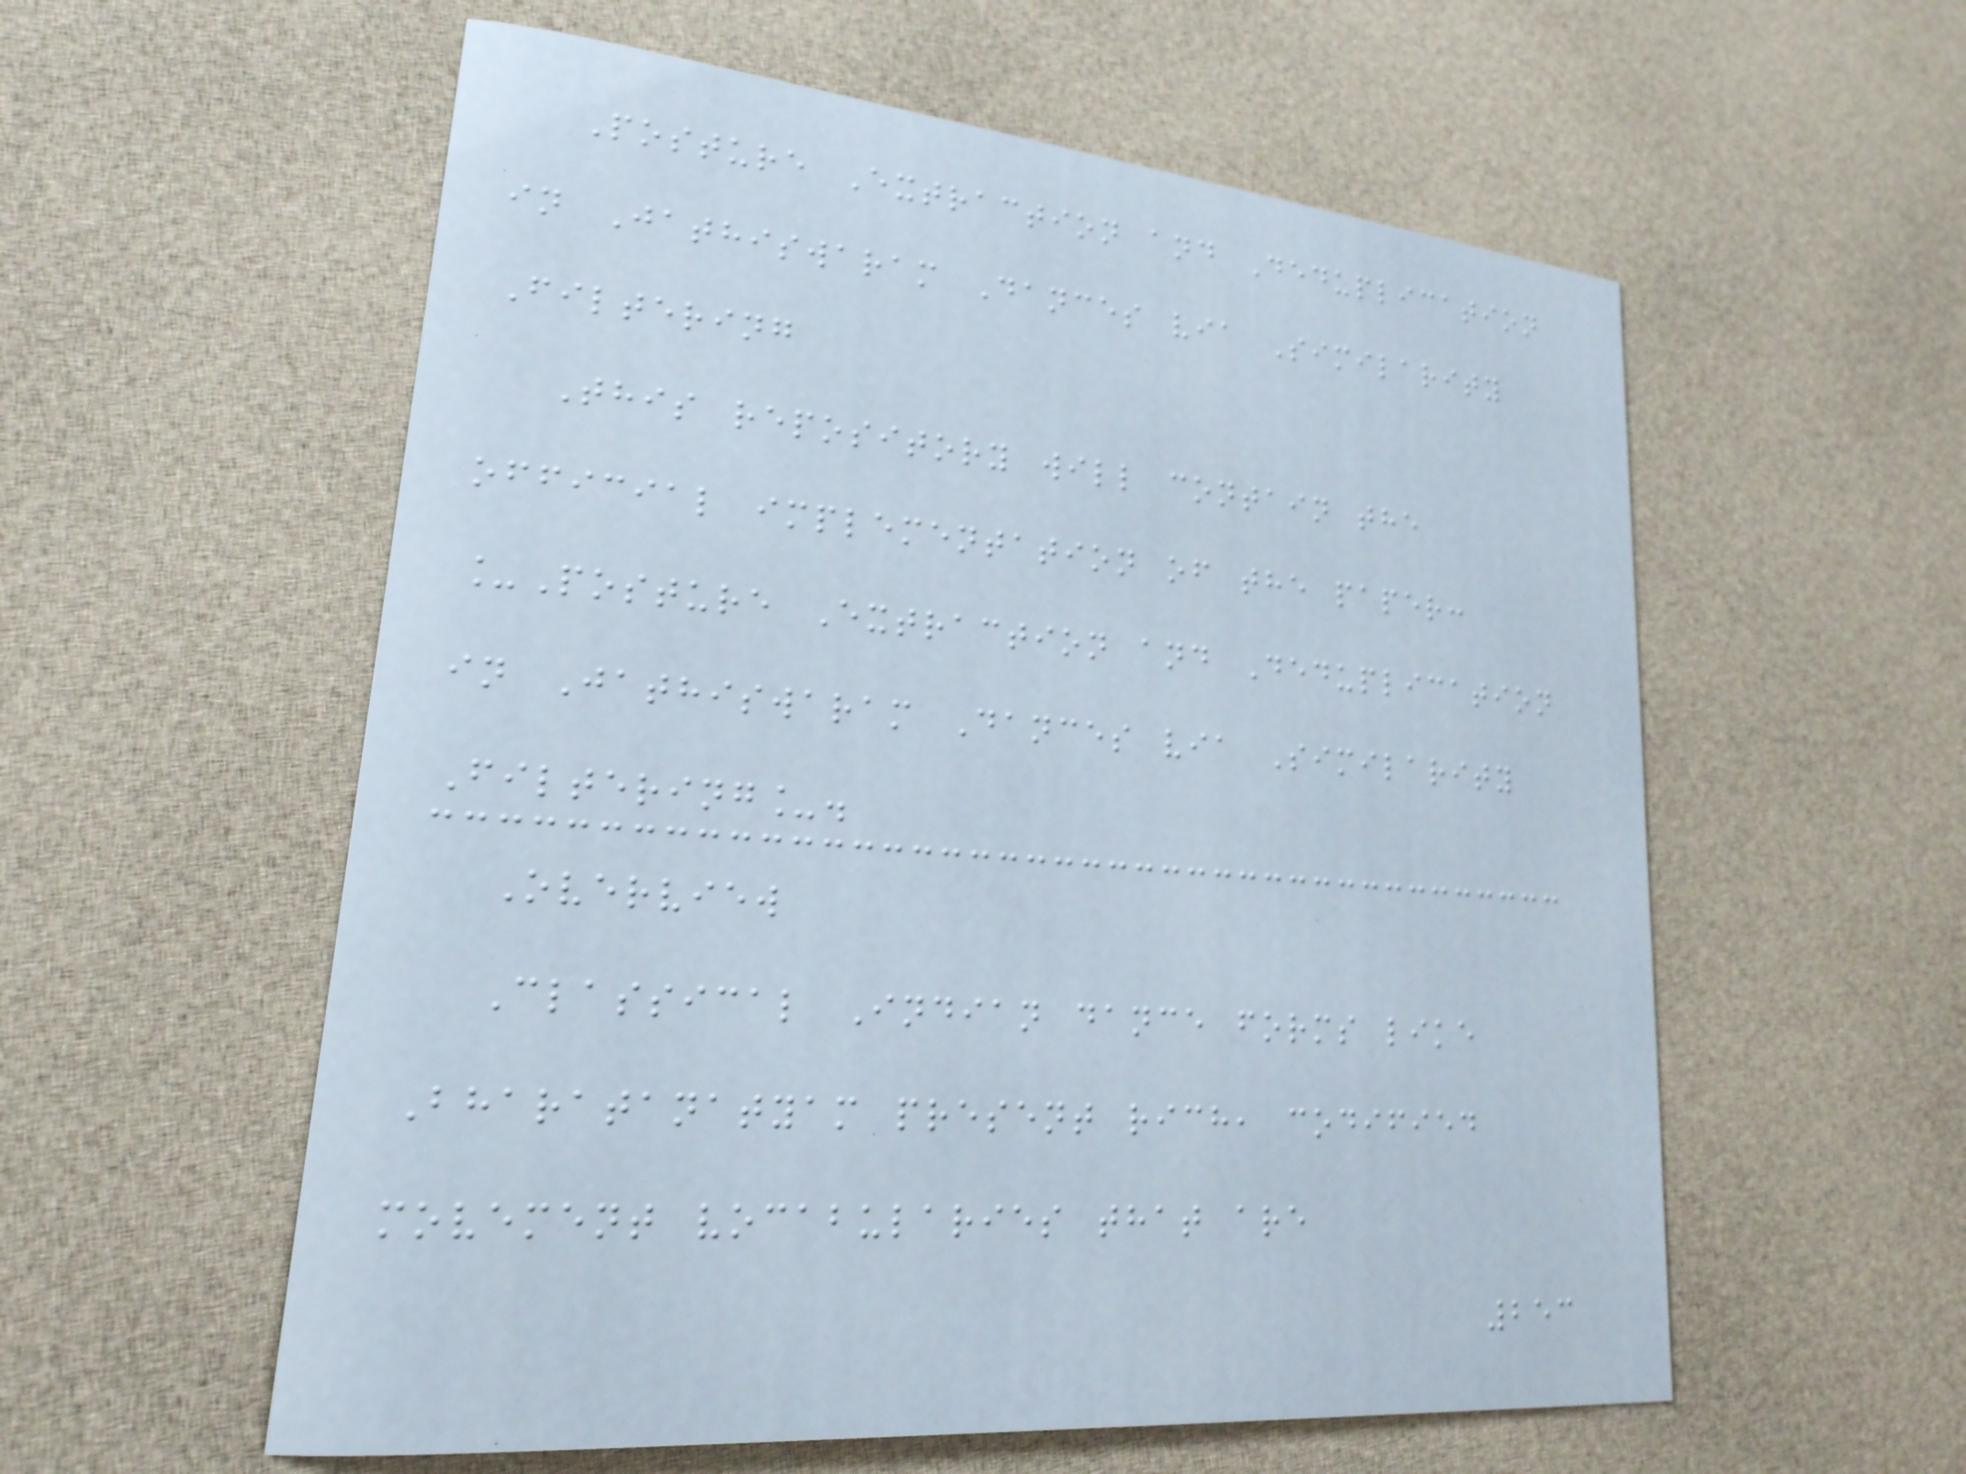Posture Extraction and Deduplication
in Jathiswaram Dances via Similarity
Filtering
This repository will contain the
official implementation of the paper:
_Posture Extraction and Deduplication
in Jathiswaram Dances via Similarity
Filtering_.
Overview
Classical Indian dance forms like
Bharatanatyam present rich, codified
movement vocabularies that are
253
